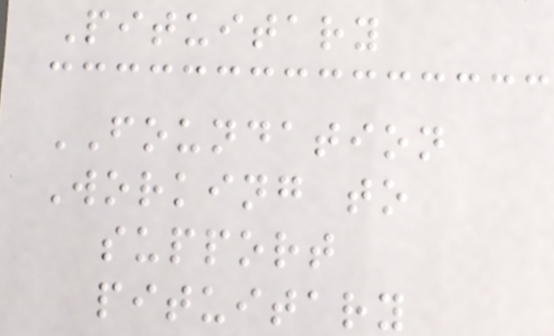Pituitary
FOUNDATION
Working to
support
pituitary
